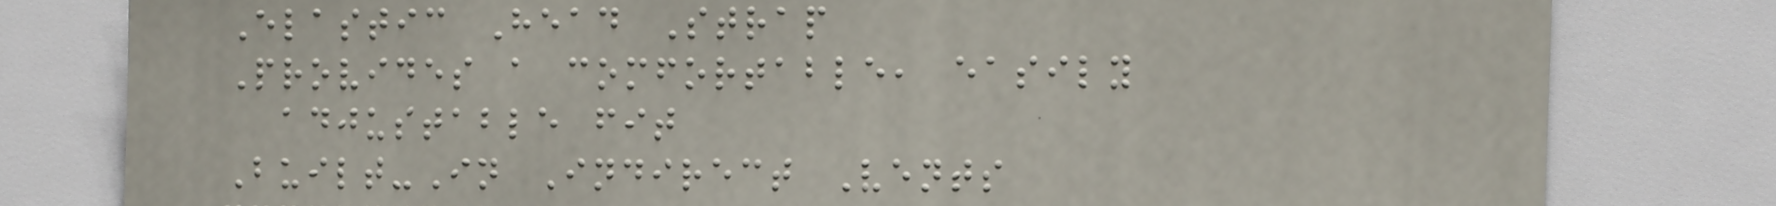Elastic Head Strap
Provides a comfortable, easily
adjustable fit
Built-In Indirect Vents
